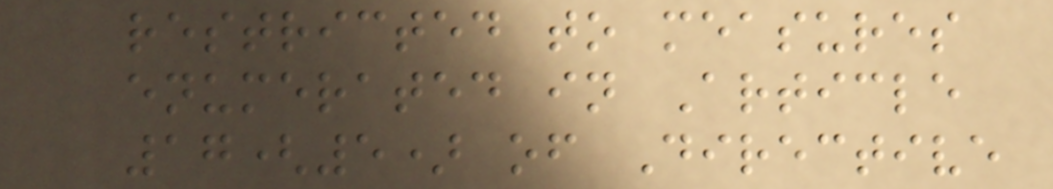restricted to measures
enumerated in Article
17(5) of Directive
